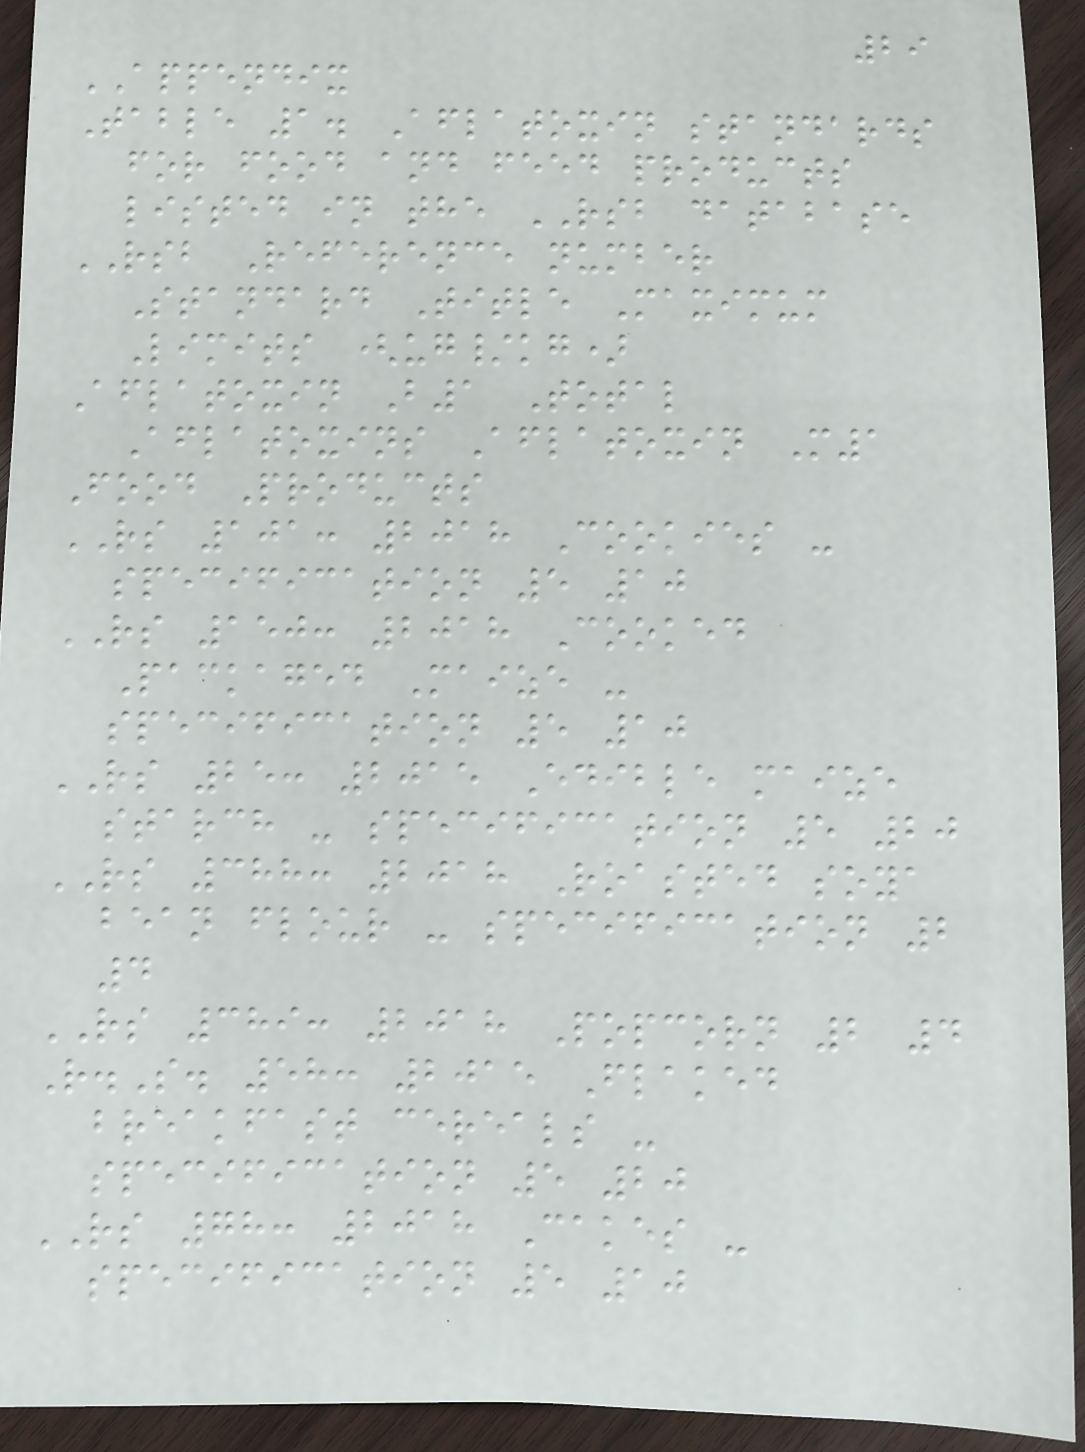29
APPENDIX
Table 1. Aflatoxin standards
for food and feed products
listed in the RSB database
RSB Reference number
Standard Title Maximum
Limits (ug/kg)
Aflatoxin B1 Total
Aflatoxins Aflatoxin M1
Food Products
RS 101: 2018 Cookies -
specification 5 10
RS 150: 2018 Cooked
Packaged Maize -
specification 5 10
RS 25: 2015 Edible maize
starch - specification 5 20
RS 388: 2018 Roasted soya
bean flour - specification 2
4
RS 389: 2018 Popcorn 2 4
R.S. 58: 2015 Flaked
breakfast cereals -
specification 5 20
RS 78: 2018 Cakes -
specification 5 10
